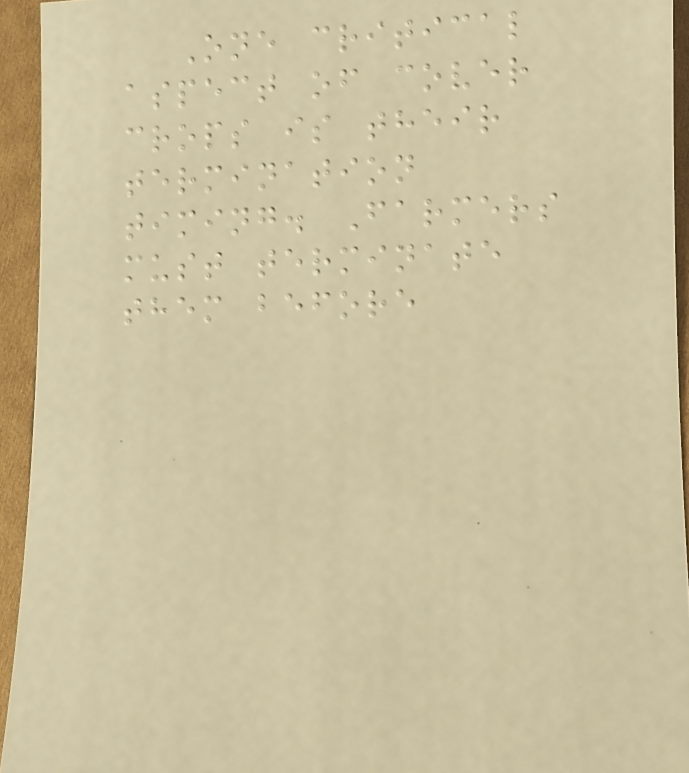One critical
aspect of cover
crops is their
termination
timing. Farmers
must terminate
them before
